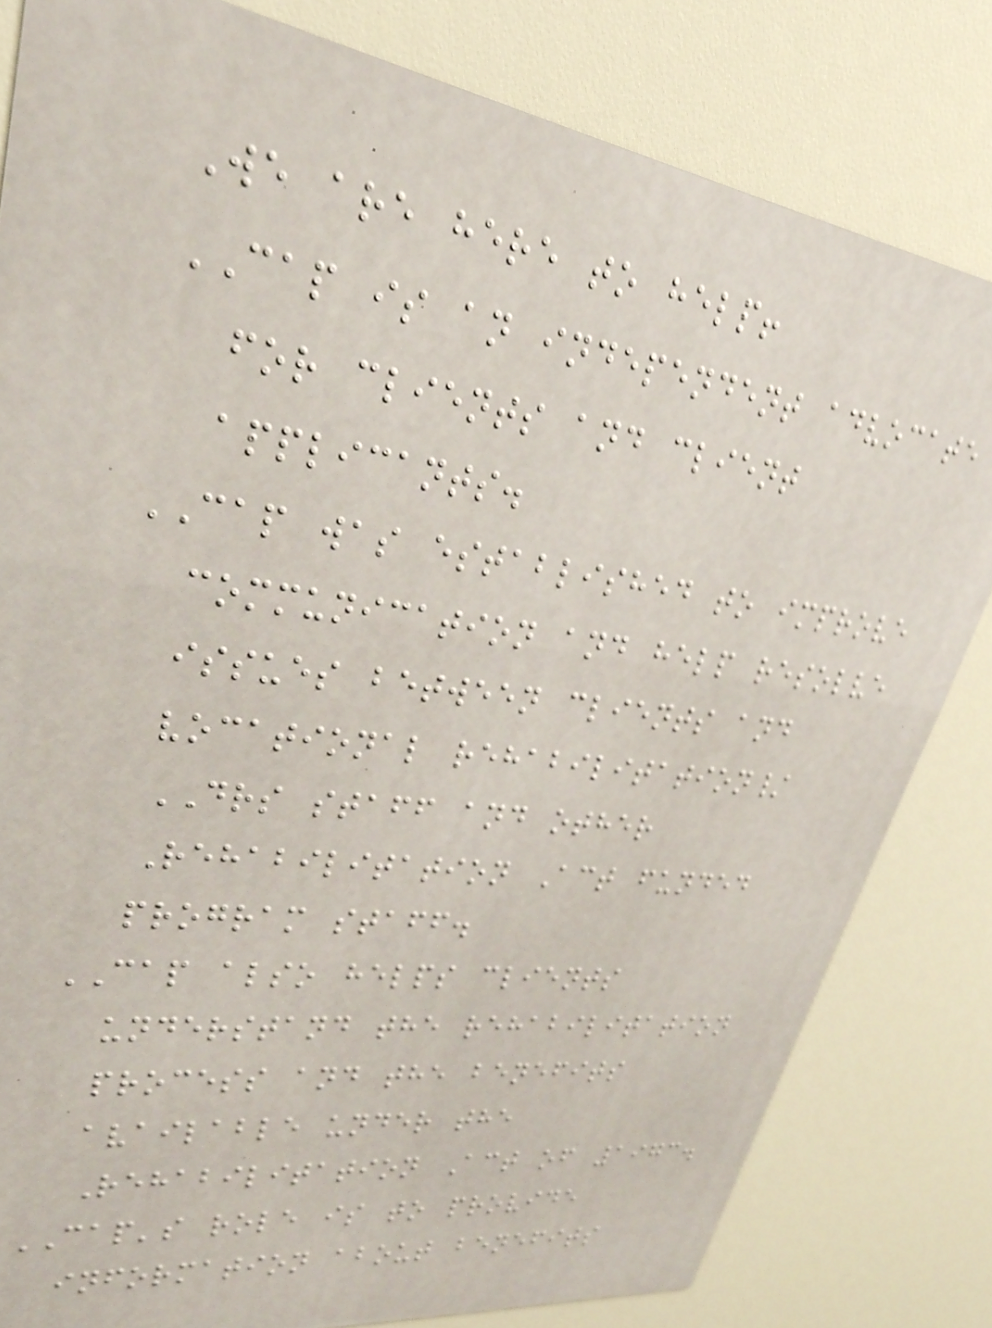We are here to help!
CAP is an independent advocate
for clients and client
applicants.
CAP was established to improve
communication and help resolve
issues between clients and
vocational rehabilitation/
DRS staff and other
Rehabilitation Act funded
program staff.
CAP also helps clients
understand the rehabilitation
process and the benefits
available under the
Rehabilitation Act of 1973.
CAP's role is to provide
information about benefits
